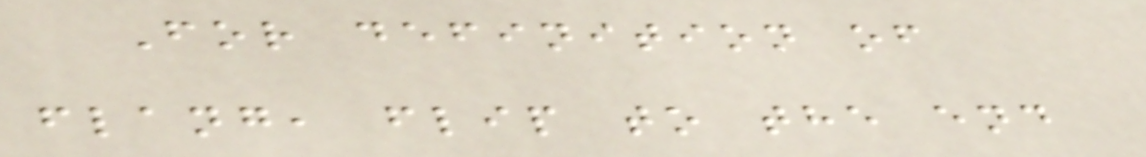For definition of
flang, flip to the end
